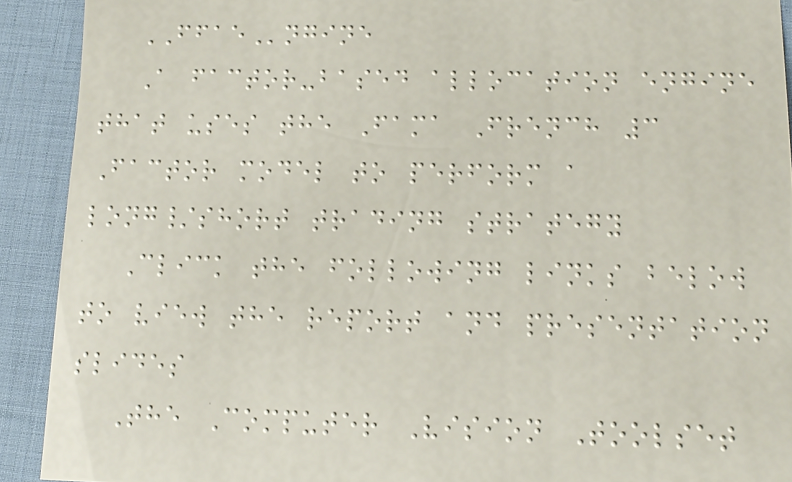FFAEngine
A factor-based allocation engine
that uses the Fama French 3
Factor model to perform a
long/short trading strategy
Click the following links below
to view the report and presentation
slides
The Computer Vision Toolset
